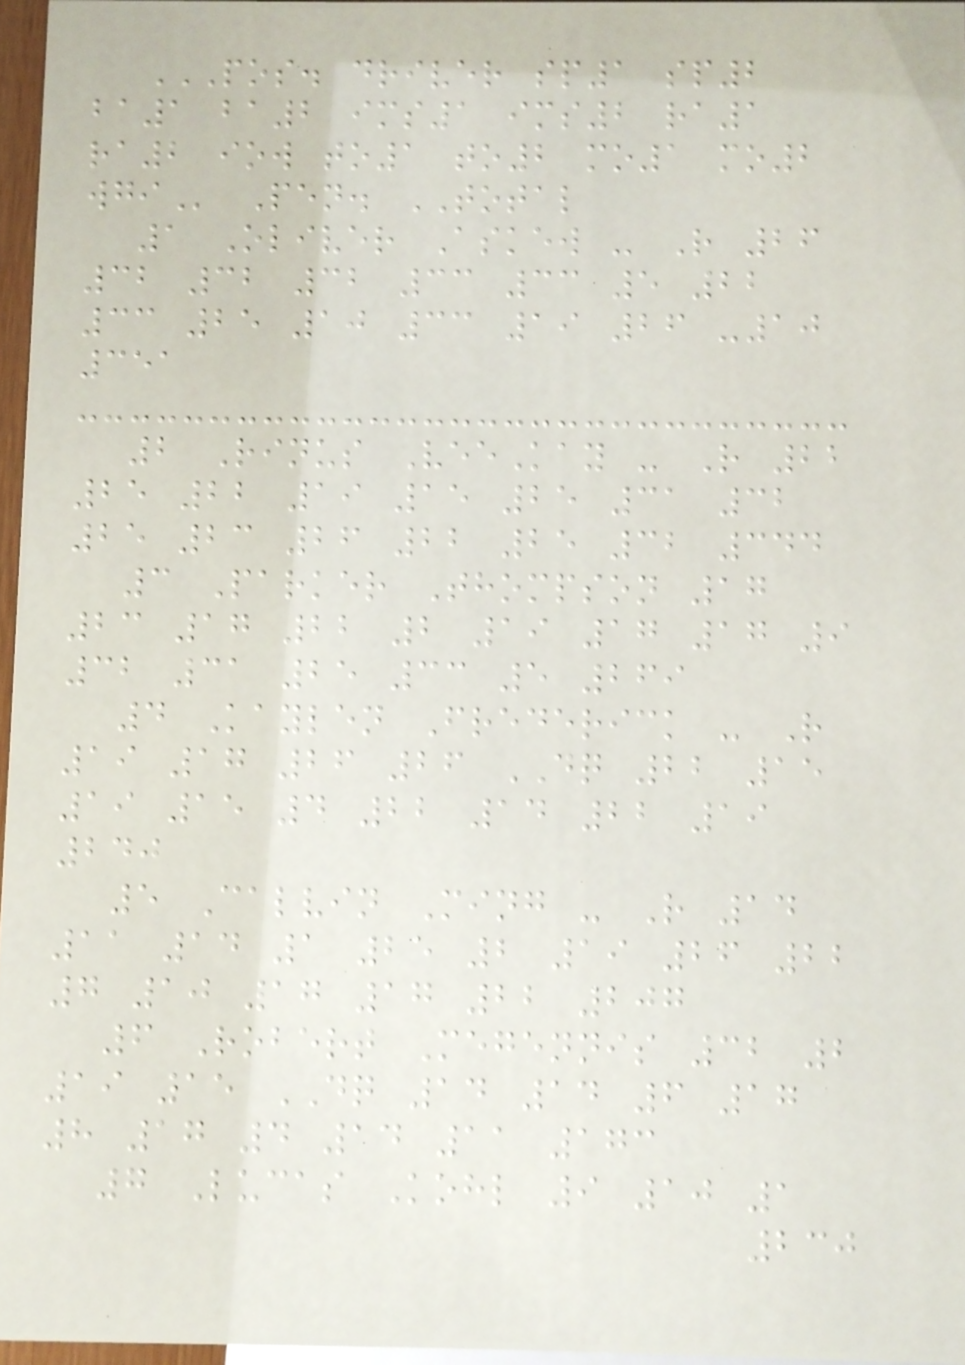POS. DRIVER SP1 SP2
BA1 BA2 IMS1 IMS2 RA1
RA2 IOW TO1 TO2 MO1 MO2
WGI Pen. TOTAL
1 Oliver Askew - R 26
32 32 32 33 33 5 22
33 25 10 33 19 26 -10
351
2 Rinus VeeKay - R 22
25 22 19 15 25 31 32
25 23 26 22 25 32 344
3 Parker Thompson 17
23 17 22 2 19 17 17 9
32 31 25 33 5 269
4 Kaylen Frederick - R
19 17 26 26 DQ 22 15
19 15 4 22 14 22 19
240
5 Calvin Ming - R 14
11 14 1 25 2 19 26 22
7 10 17 17 22 207
6 Robert Megennis 32 2
19 15 DQ 14 14 6 17
8 17 4 14 11 173
7 Lucas Kohl 9 10 1
230
